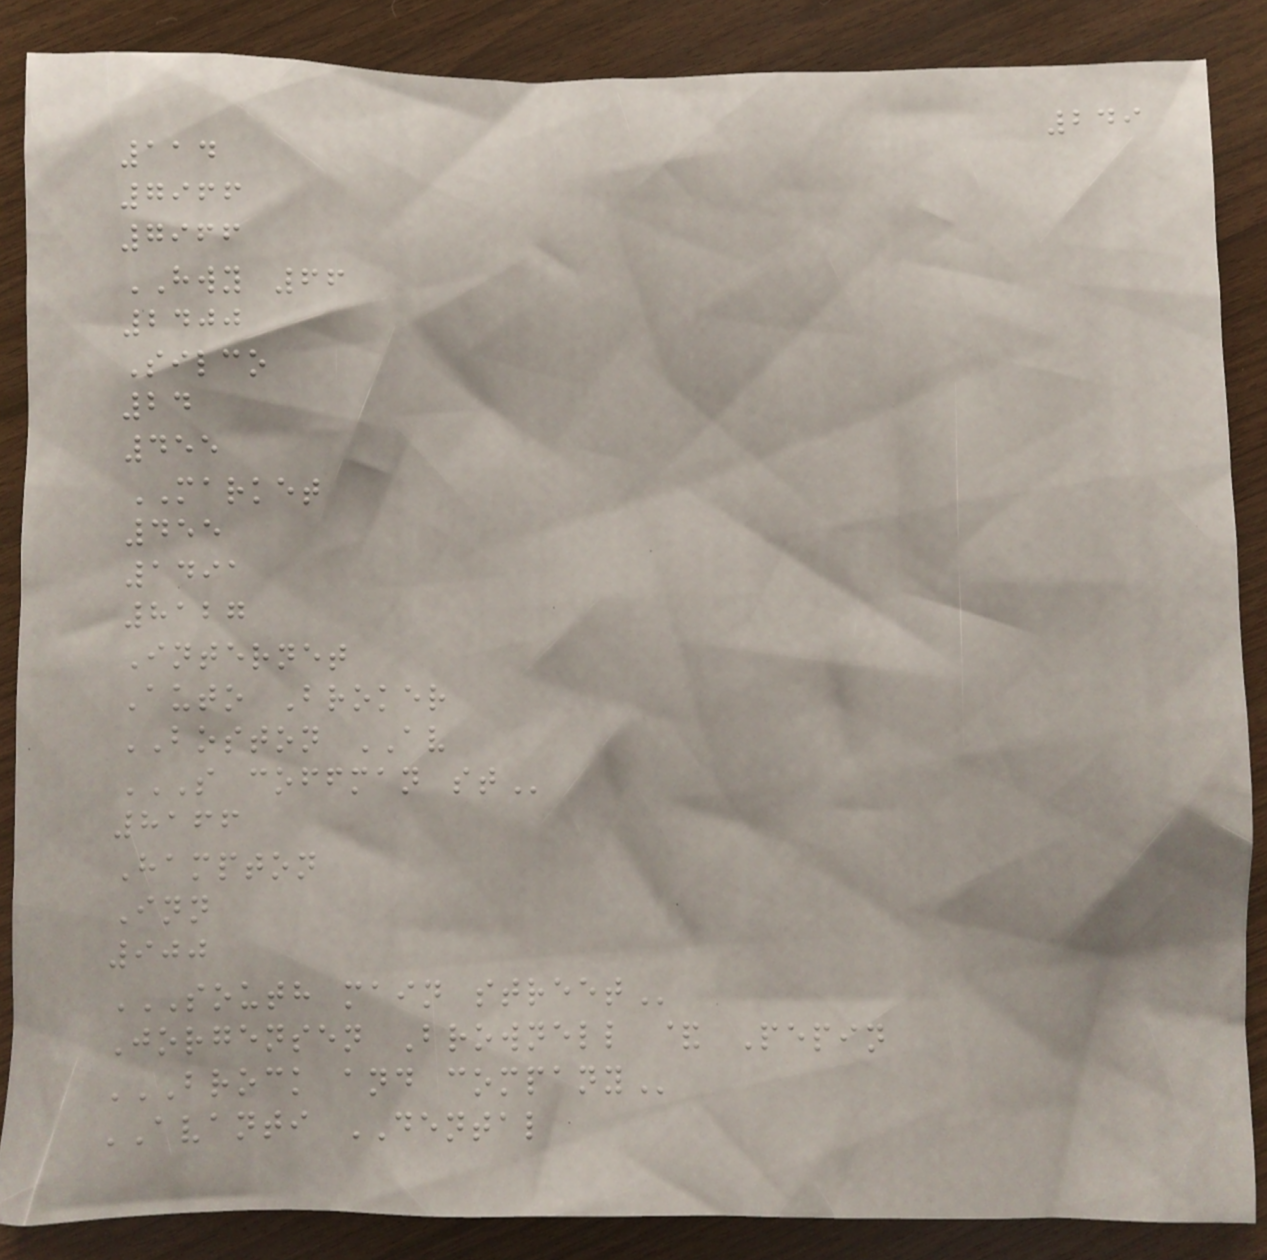249
114
7966
7966
HWY 66
2400
Silco
24
455
MARKET
455
1491
8127
Internet
Auto Broker
BOSTON AV
S COFFMAN ST
8166
Hampton
Inn
900
SOUTH MAIN STREET
Jorgensen Brownell & Pepin
BROCK AND COMPANY
AVANTI DENTAL
